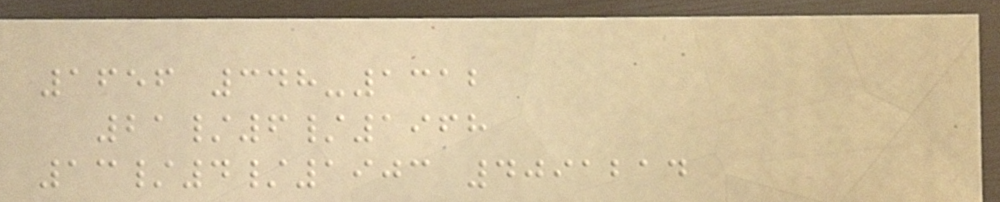1656 348-1312
21/6/1968
13/4/1903 4091214
